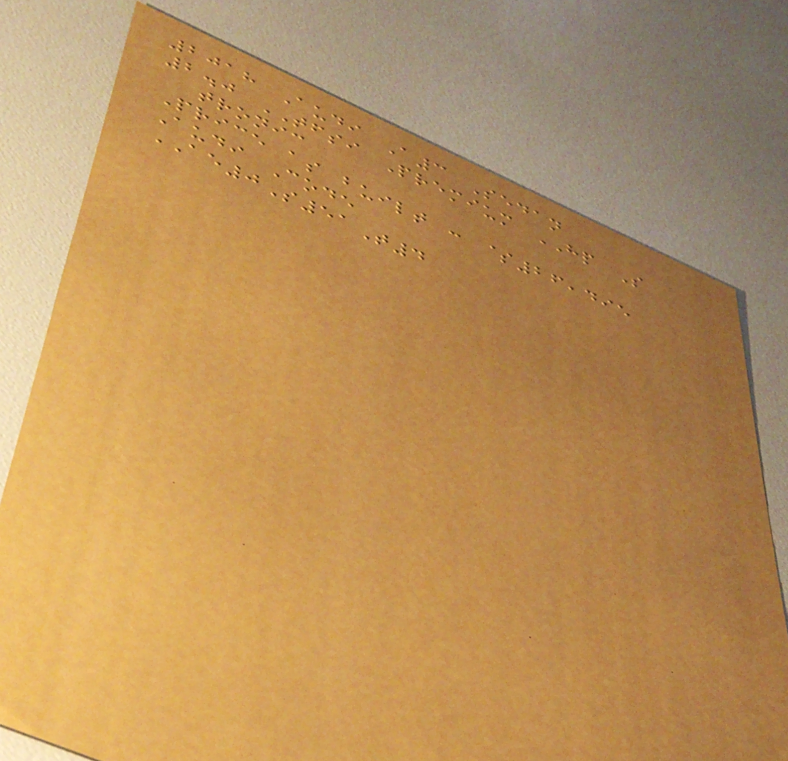2018 Audi A3 Sedan
2.0 TFSI Premium HP S
tronic
Price as built : $26,495
Audi Code
AE0S51T4
